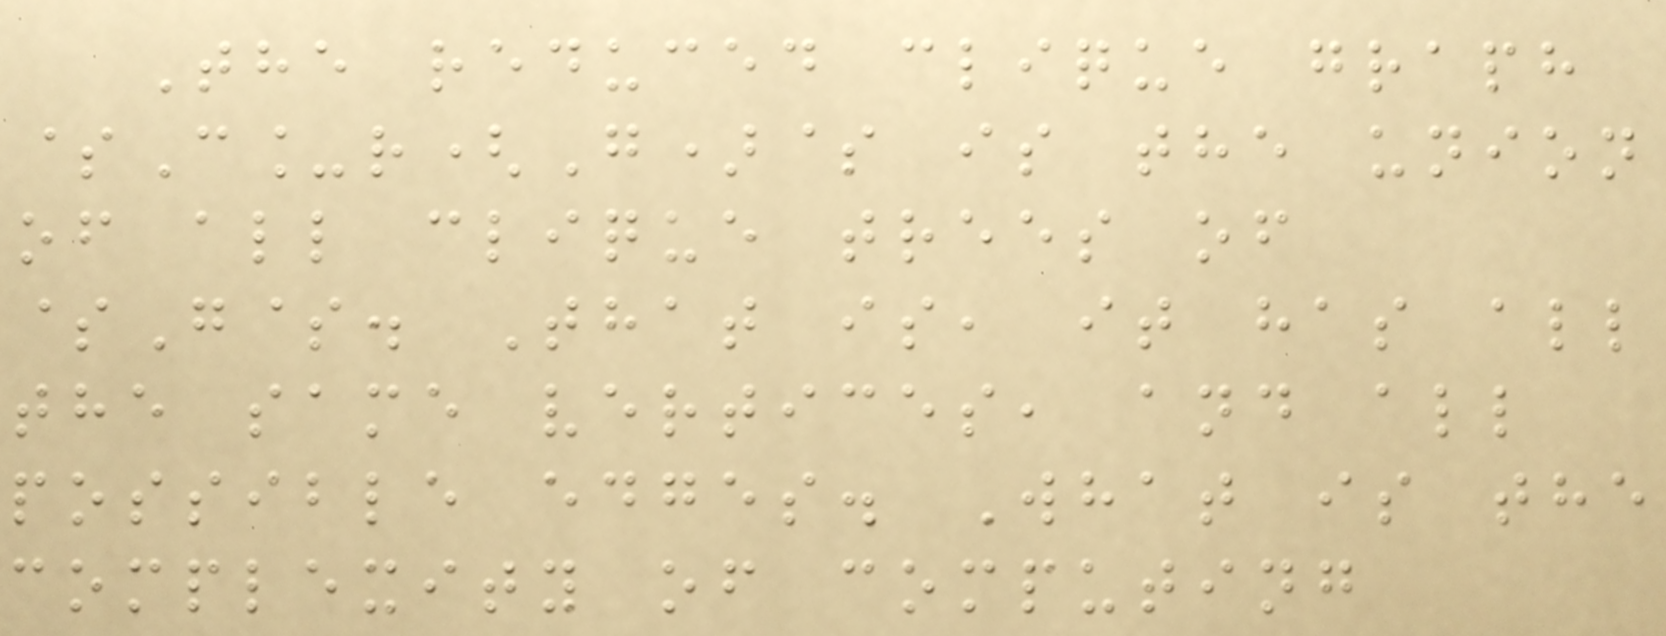The reduced clique graph
$C_r(G)$ is the union
of all clique trees of
$G$. That is, it has all
the same vertices, and all
possible edges. What is the
complexity of computing
